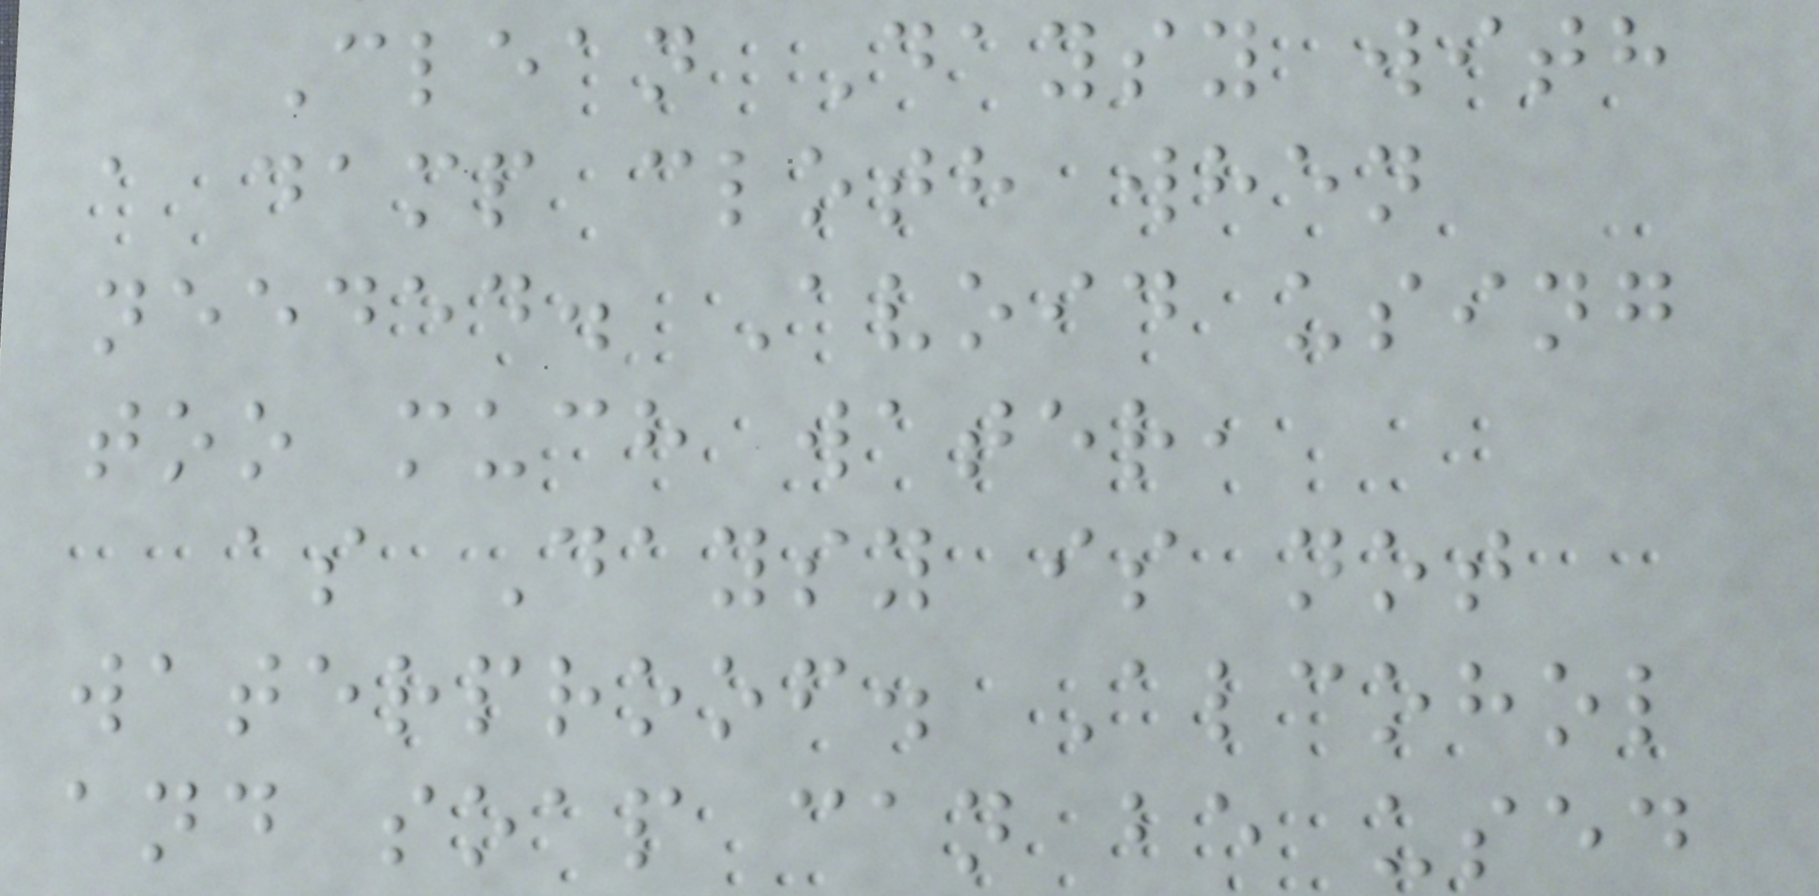Clean Daysy with
a damp cloth when
needed. Avoid using
too much water,
as Daysy is not
waterproof. Alcohol
and soap can be used
